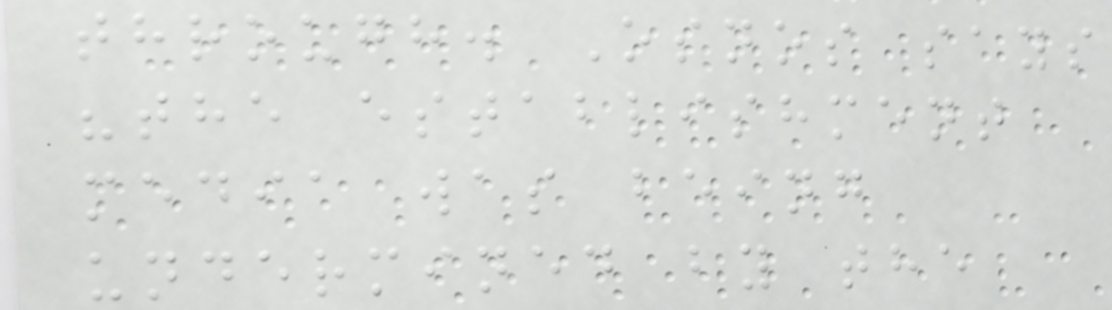through. Osnos says
"the establishment
media was being
undermined by the
